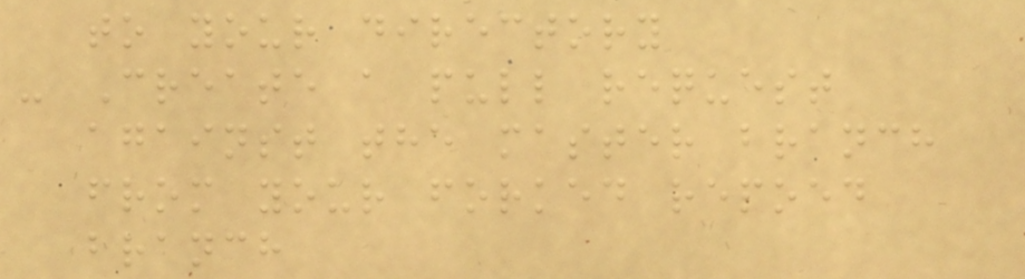to your directory
- Create a pull request
against the master branch
from your forked repoed
branch
